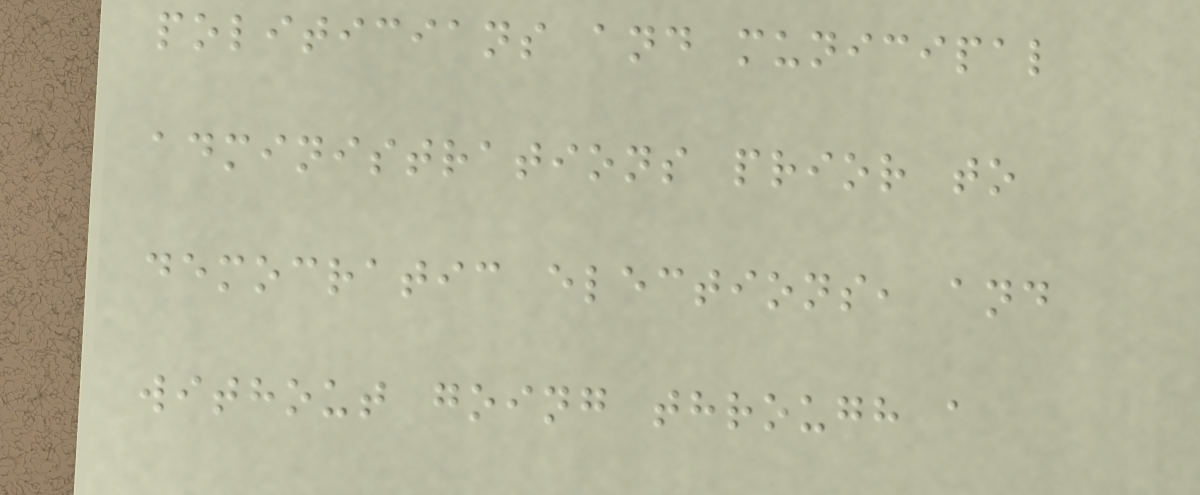politicians and municipal
administrations prior to
democratic elections, and
without going through a
